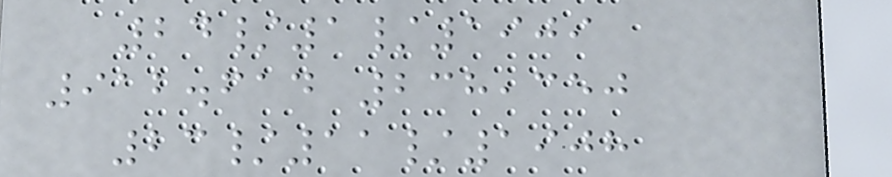24/1/1909
912.614 238,350
23/11/1908
